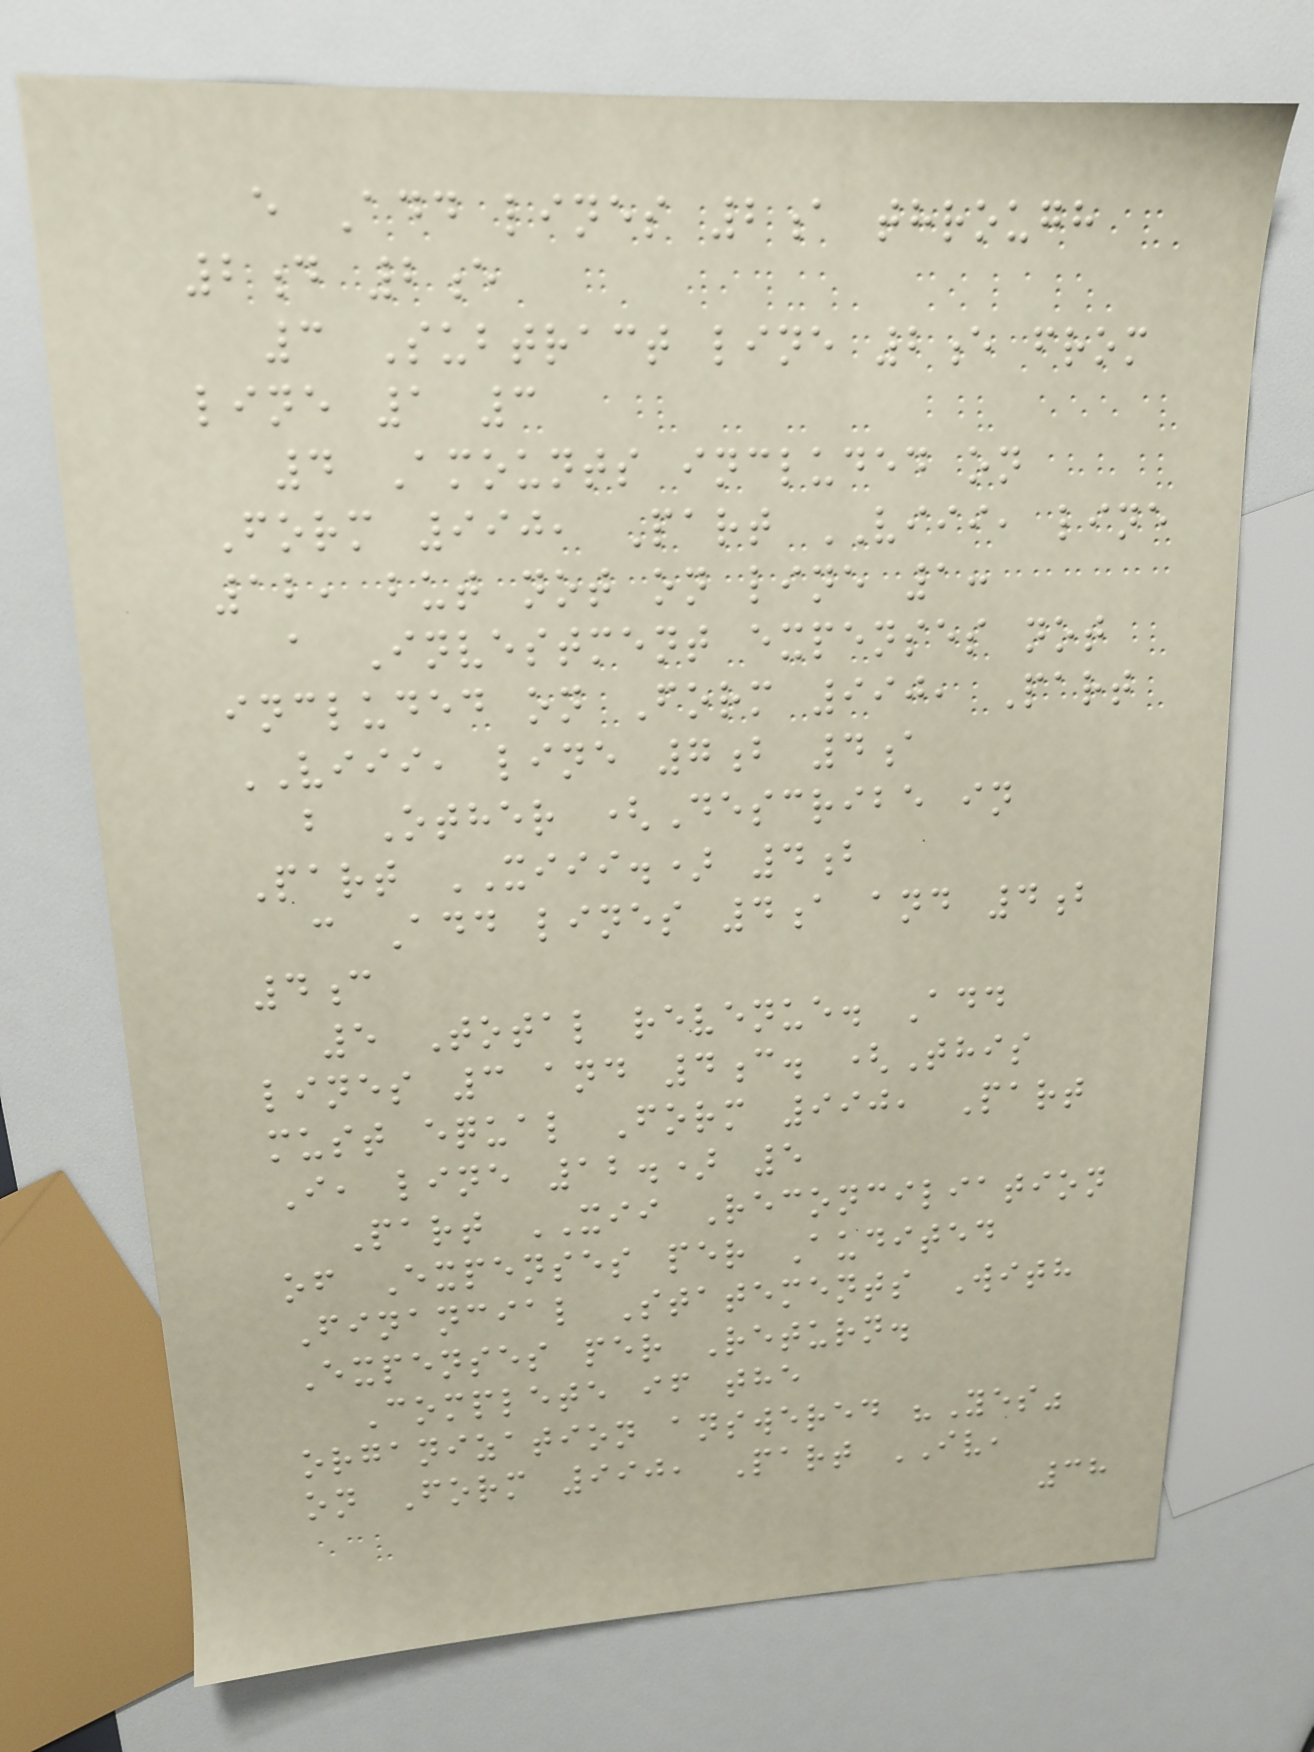e Add lines 2a through
2d 2e
3 Subtract line 2e from
line 1 3
4 Amounts included on
Form 990, Part VIII, line
12, but not on line 1:
a Investment expenses not
included on Form 990, Part
VIII, line 7b 4a
b Other (Describe in
Part XIII.) 4b
c Add lines 4a and 4b
4c
5 Total revenue. Add
lines 3 and 4c. (This
must equal Form 990, Part
I, line 12.) 5
Part XII Reconciliation
of Expenses per Audited
Financial Statements With
Expenses per Return.
Complete if the
organization answered "Yes"
on Form 990, Part IV,
38
